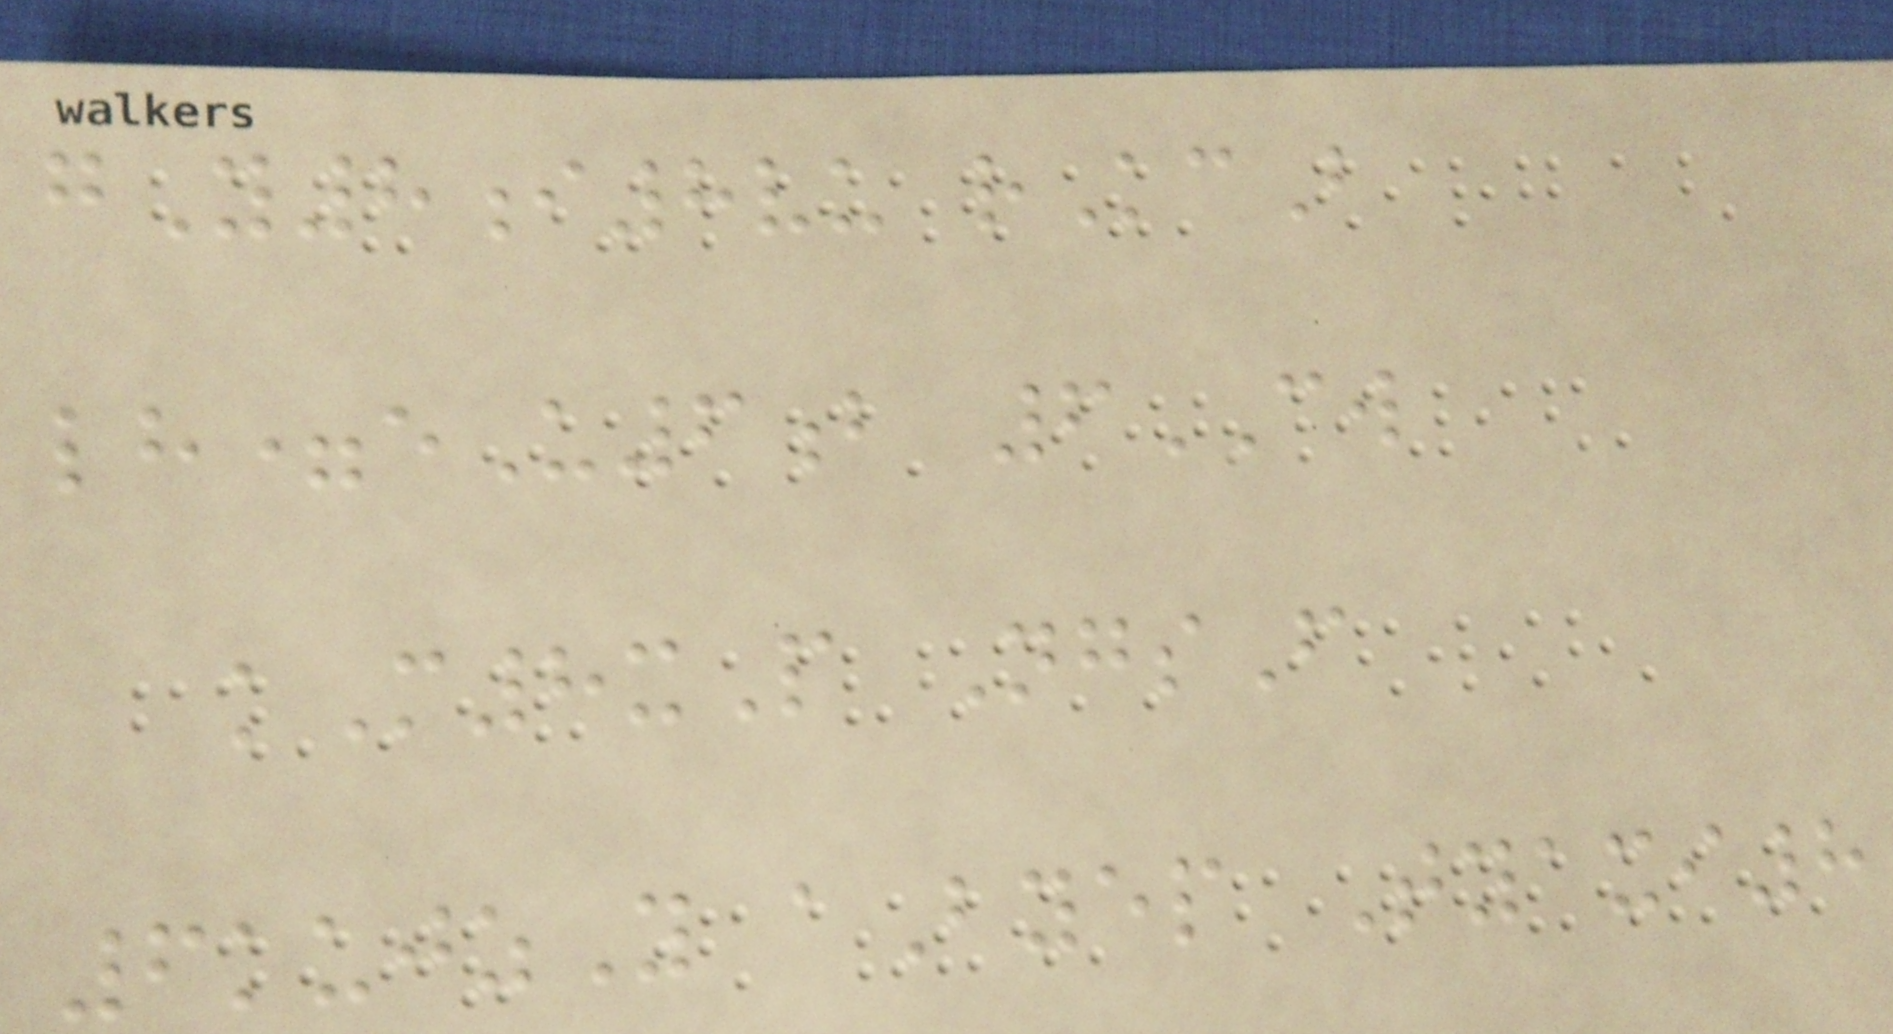gY8i8vu rKcB
lh=eU6b 6CW
kM8xP NgsF
6kujzY aByep Tyaxi8
